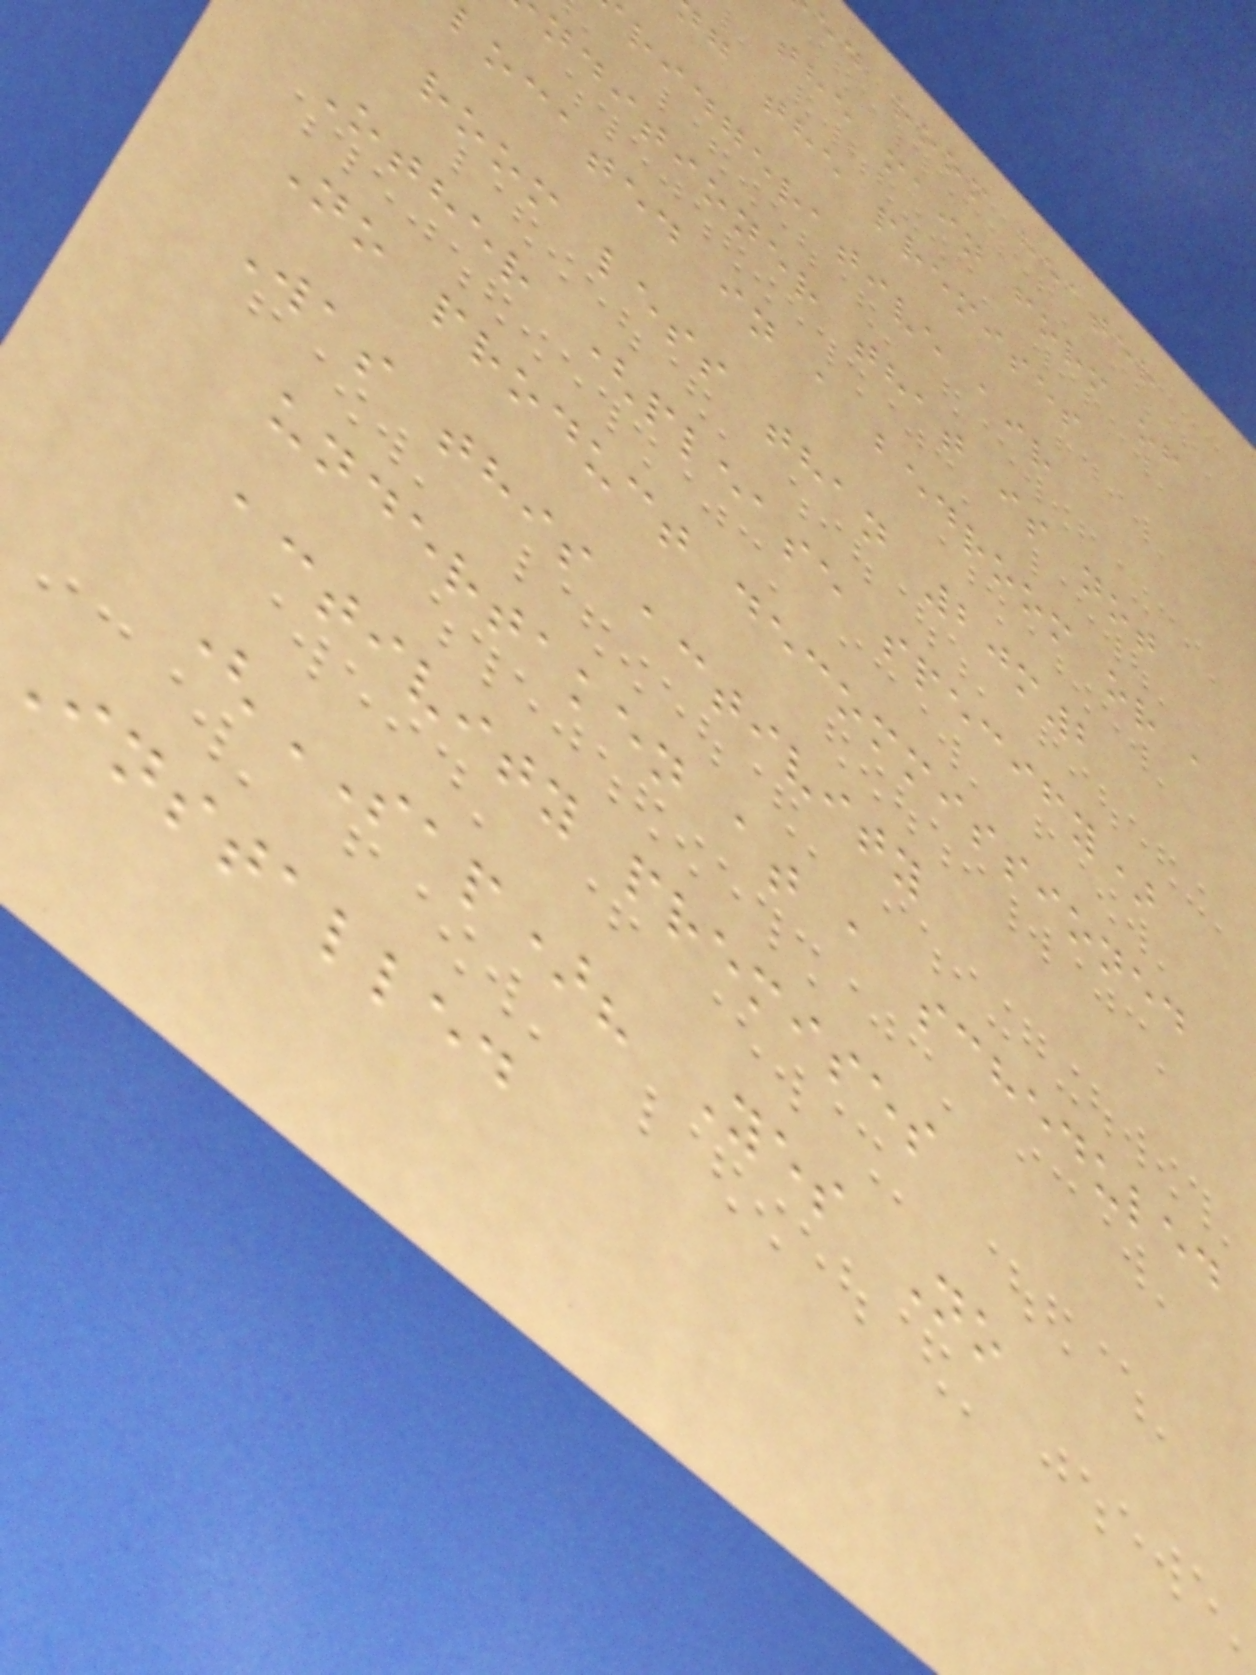ed room heater
the main form of
g the premises
ridgerative air
nditioner that is not
located in a bedroom or a
room less than 20m2
Other (please specify)
No product decommissioned
Was this activity
undertaken at a scheduled
activity premises
(SAP)? Yes No
installed
